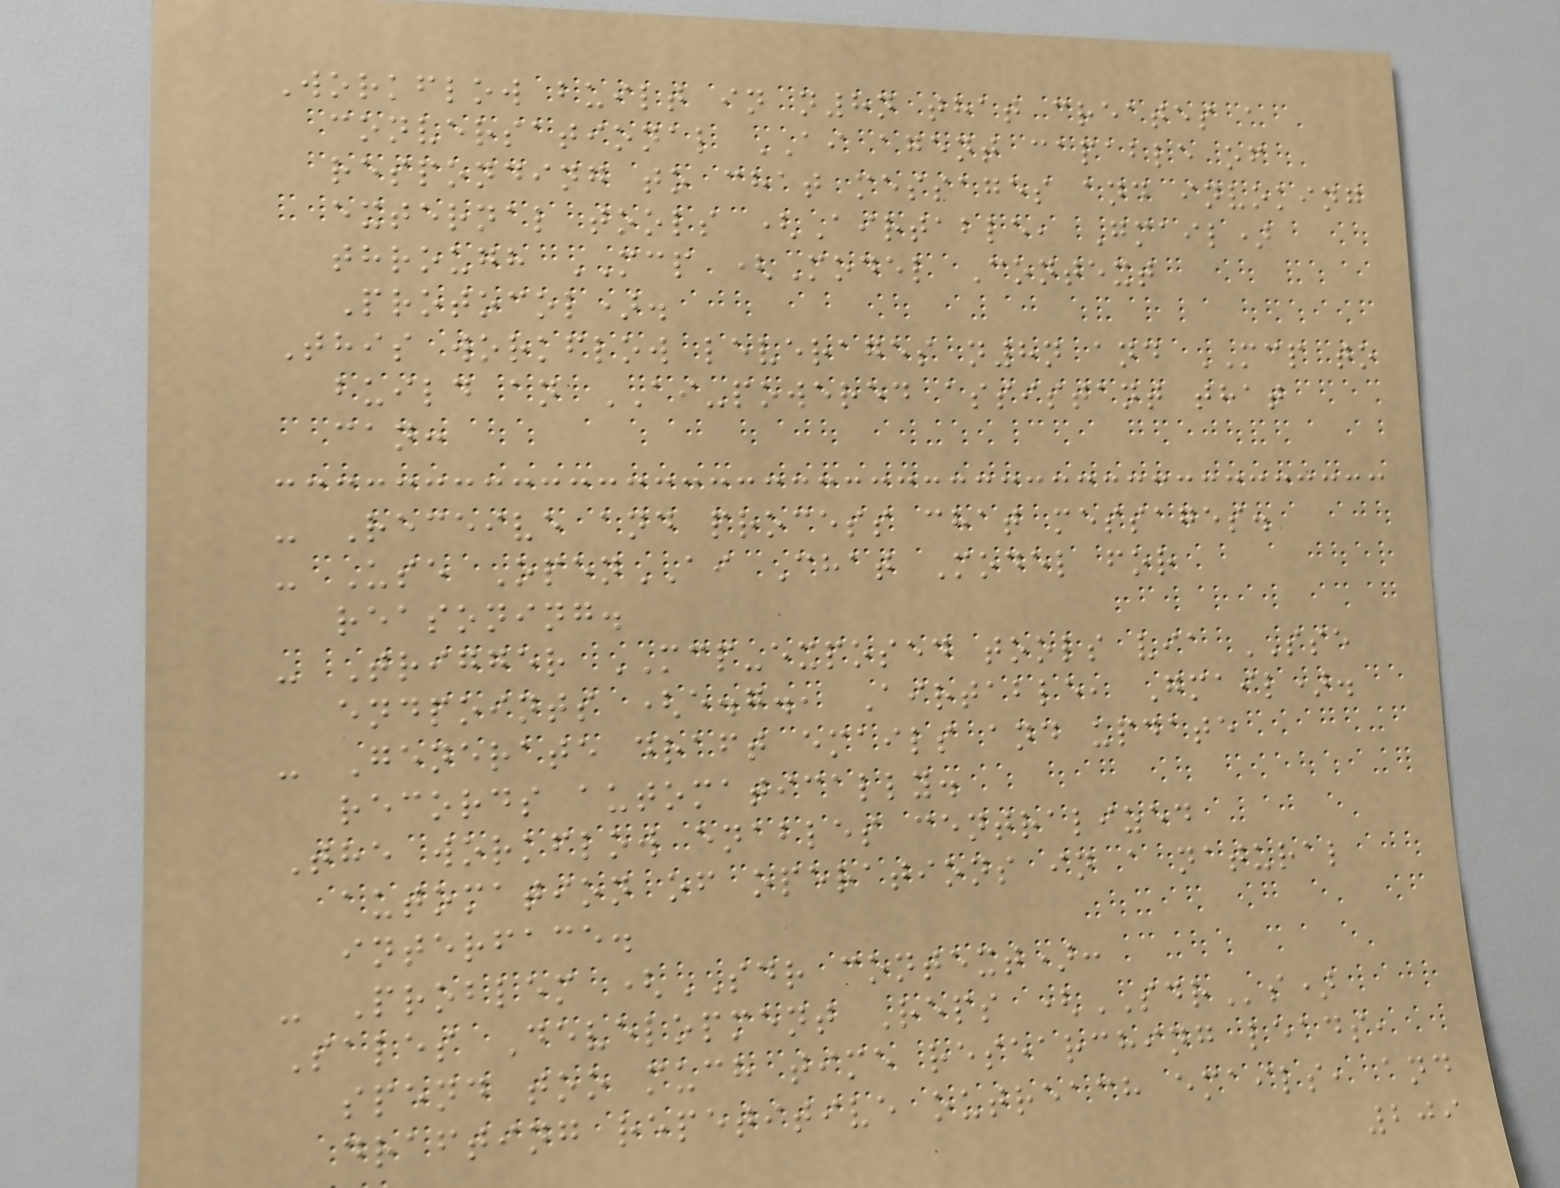Workflow built in n8n that creates a
conversational AI agent capable of
responding to chat messages and invoking
external tools (Airtable, Gmail)
through MCP (Model Context
Protocol).
This workflow leverages n8n and MCP to
build an AI-powered assistant that
can:
- Receive and process chat messages.
- Use OpenAI Chat Model for
reasoning.
- Trigger MCP-exposed tools via SSE
endpoints (e.g., Airtable, Gmail).
- Generate draft emails and update
records automatically.
The workflow enables centralized
automation of operations in a natural
interface.
- Problem (SDR context):
Sales Development Reps (SDRs)
spend too much time researching leads,
drafting repetitive outreach emails, and
209
